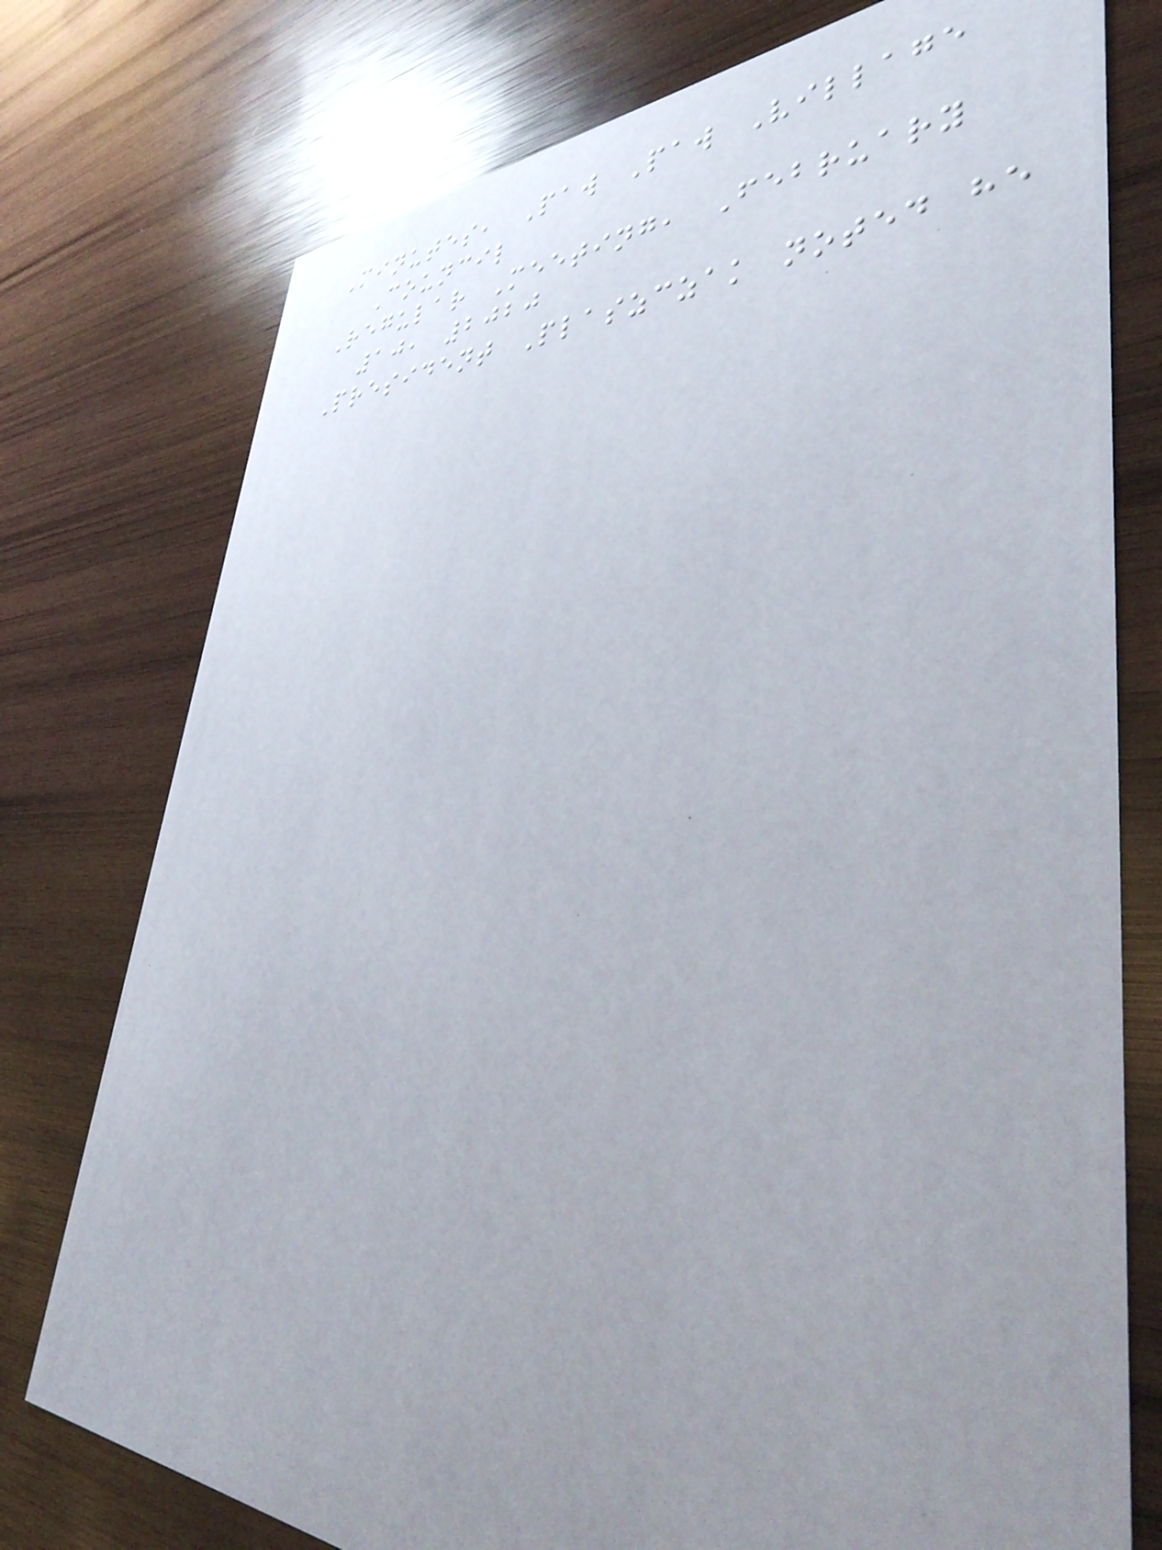Minutes, Paw Paw Village
Council
Regular Meeting, February
10, 2020
President Plaszczak noted he
